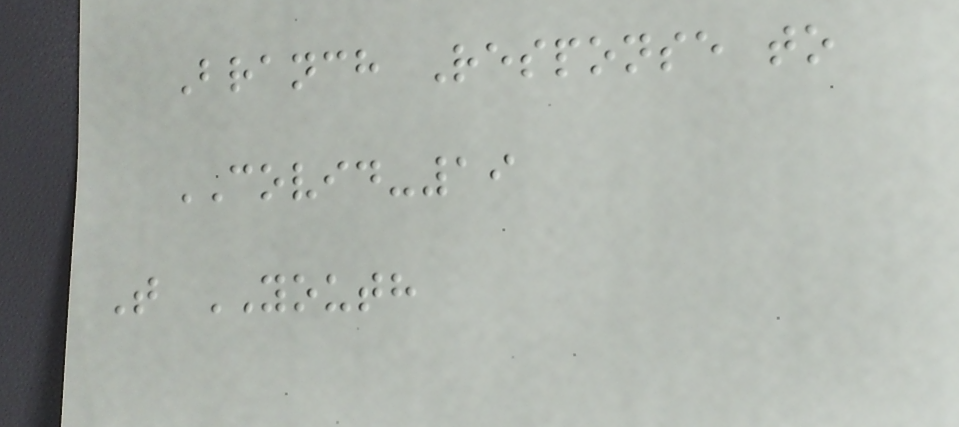Branch Response to
COVID-19
T YOUTH
